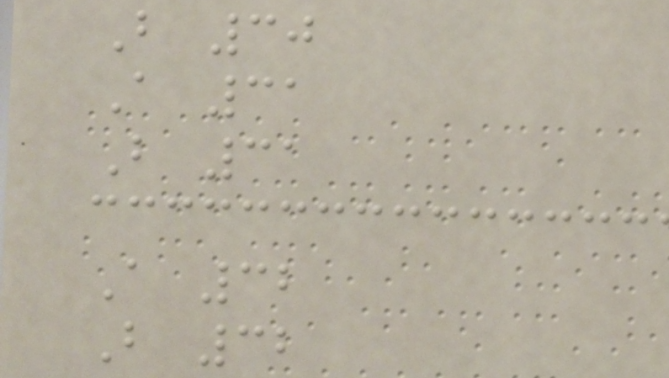B 30
A 31
B 31
A 32
B 32
